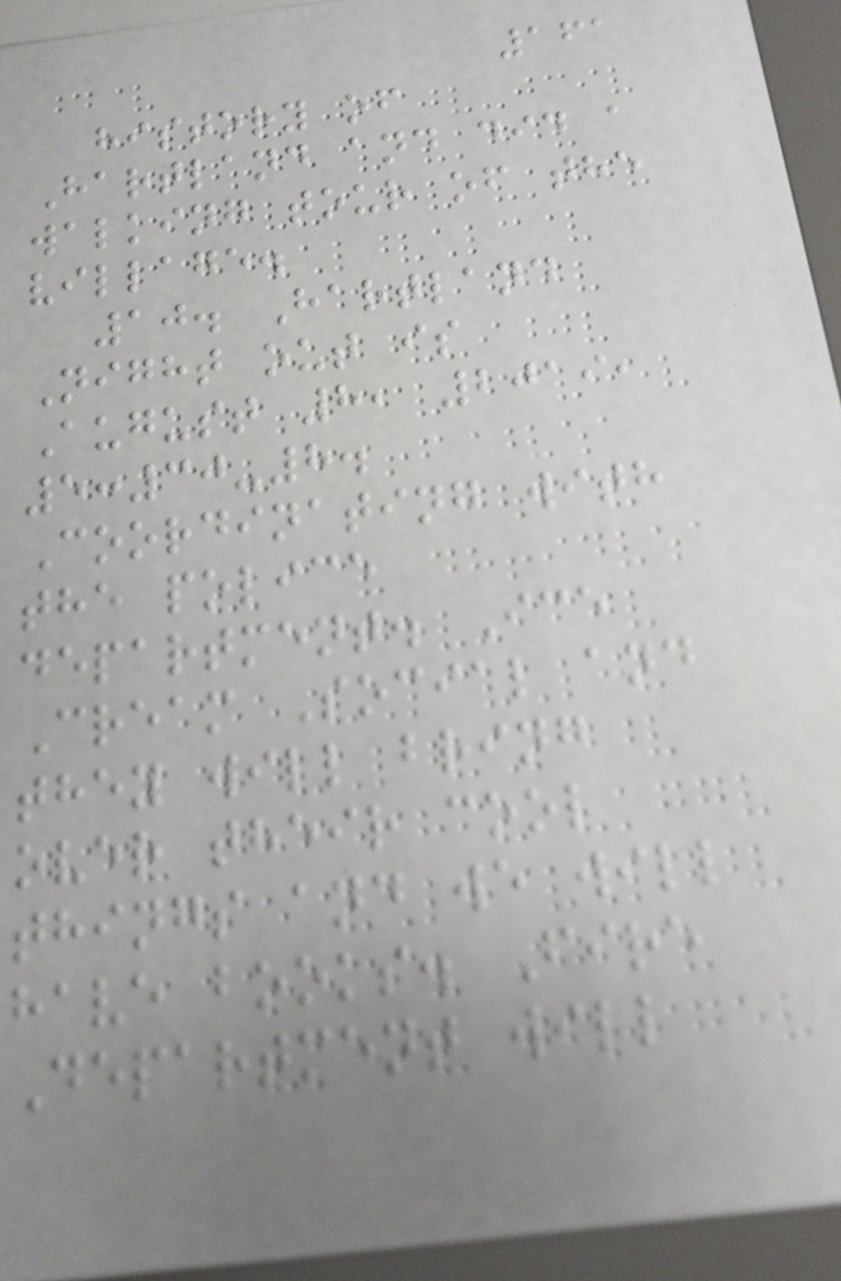161
history of
Hartland and did a
walking tour of the
village.
10. Hartland
Night out is
August 8, 2019,
5:30-8.
Coordinating with
the police
department. Ice
Cream Social and
they will bring
over their cool
things and we will
have books. Fire
Department will
